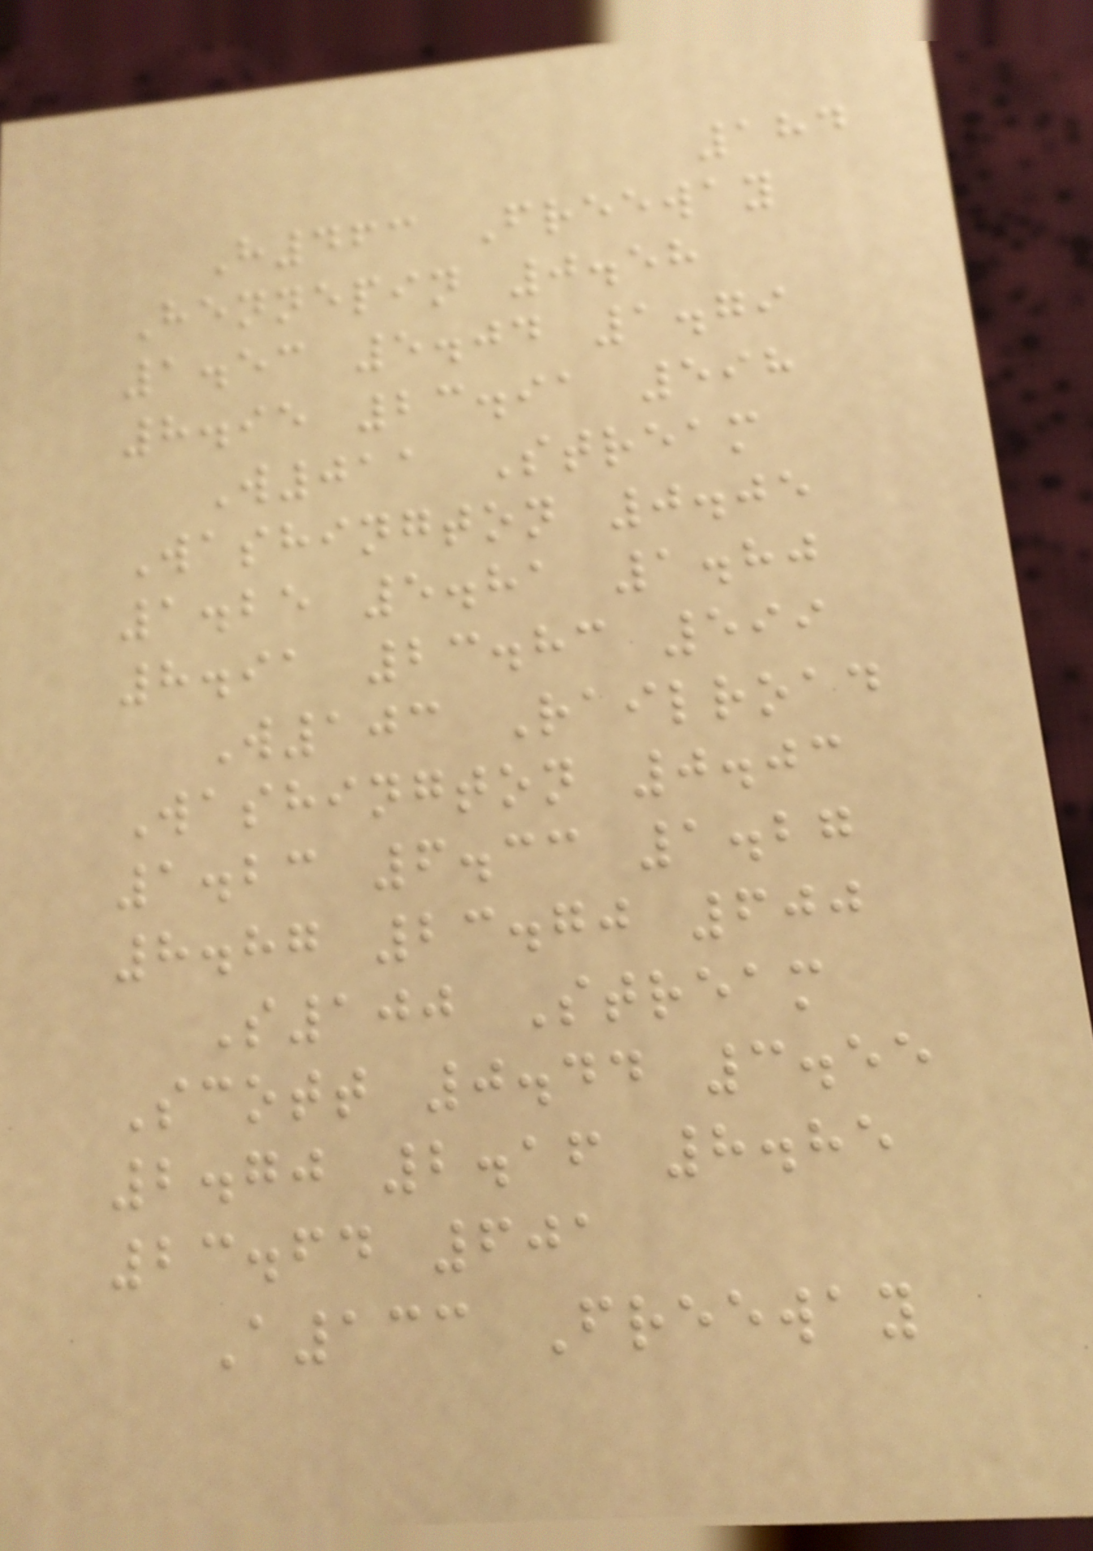184
H463 Freeway
Hennepin 0.58
1.53 5.04 1.79
8.95 23.91 598
W011 Stream
Washington 0.05
1.25 5.81 1.80
8.91 23.83 599
W103 Railroad
Washington 0.03
1.23 6.33 1.27
8.87 23.70 600
S100 Stream
Scott 0.44 3.55
2.70 2.16 8.85
23.64 601
A133 Freeway
